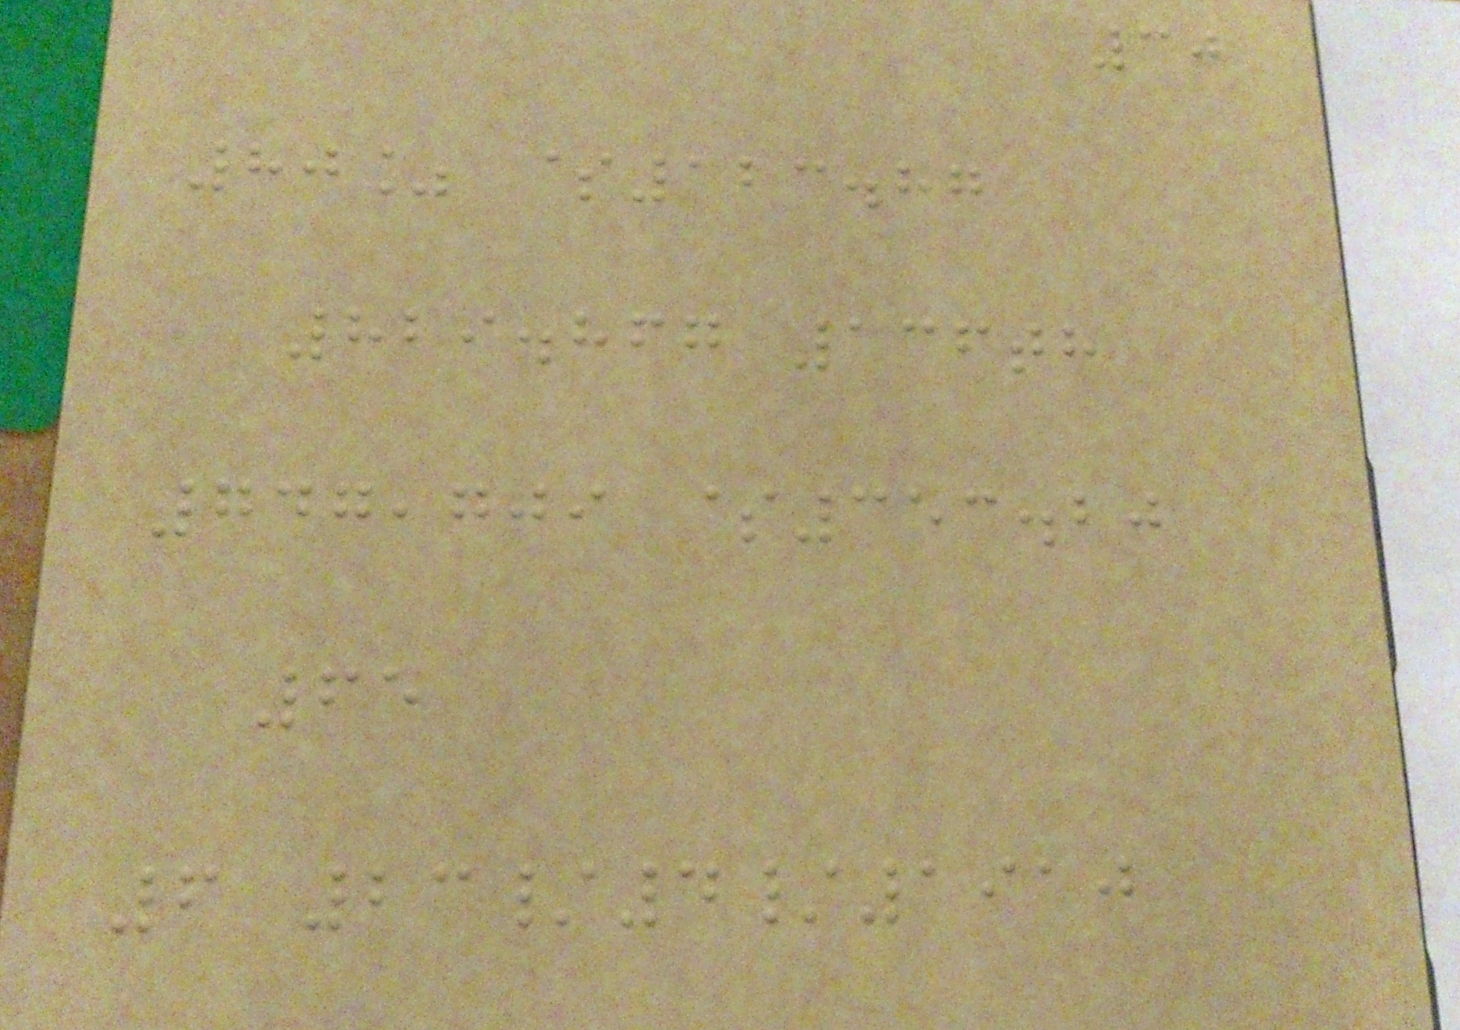30
80% $123.87
829.867 136th
747,709 $353.20
65
6 23/4/1910
